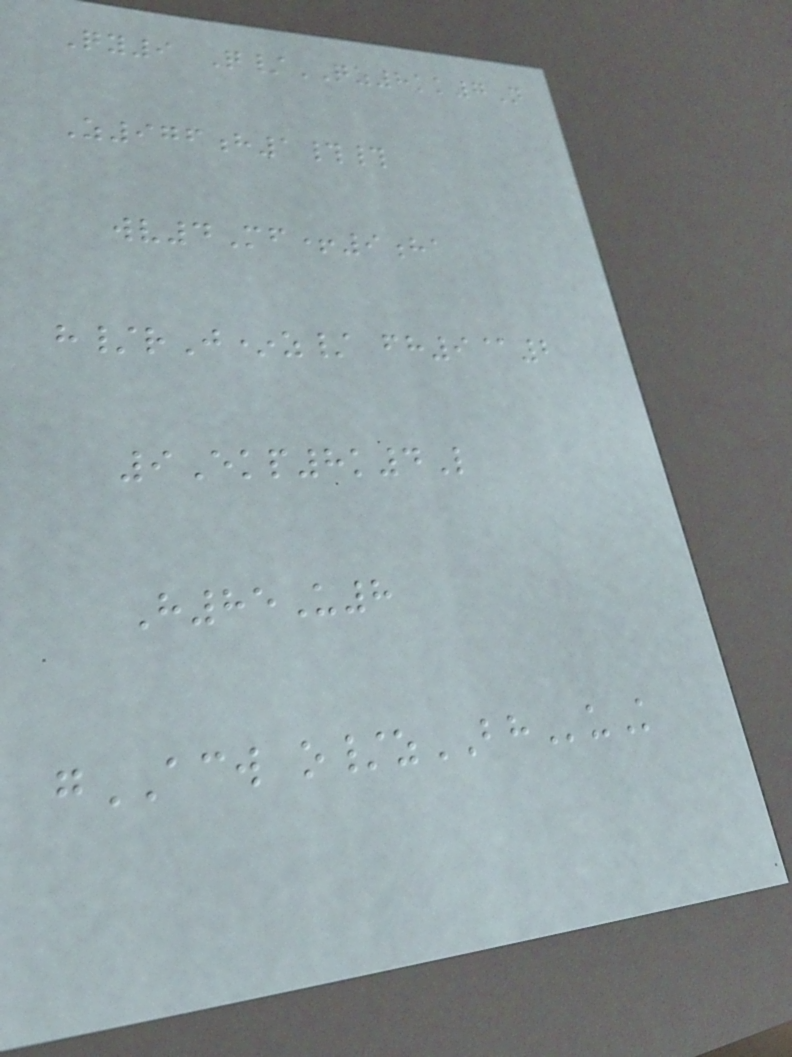Qy9 Q/QZ8kk7N
Z976h1##
wv4Mf+9ha
h/rJ*z/ fh9@2
9Ekp8k4L
H85U8
gACW o/zBHuK
